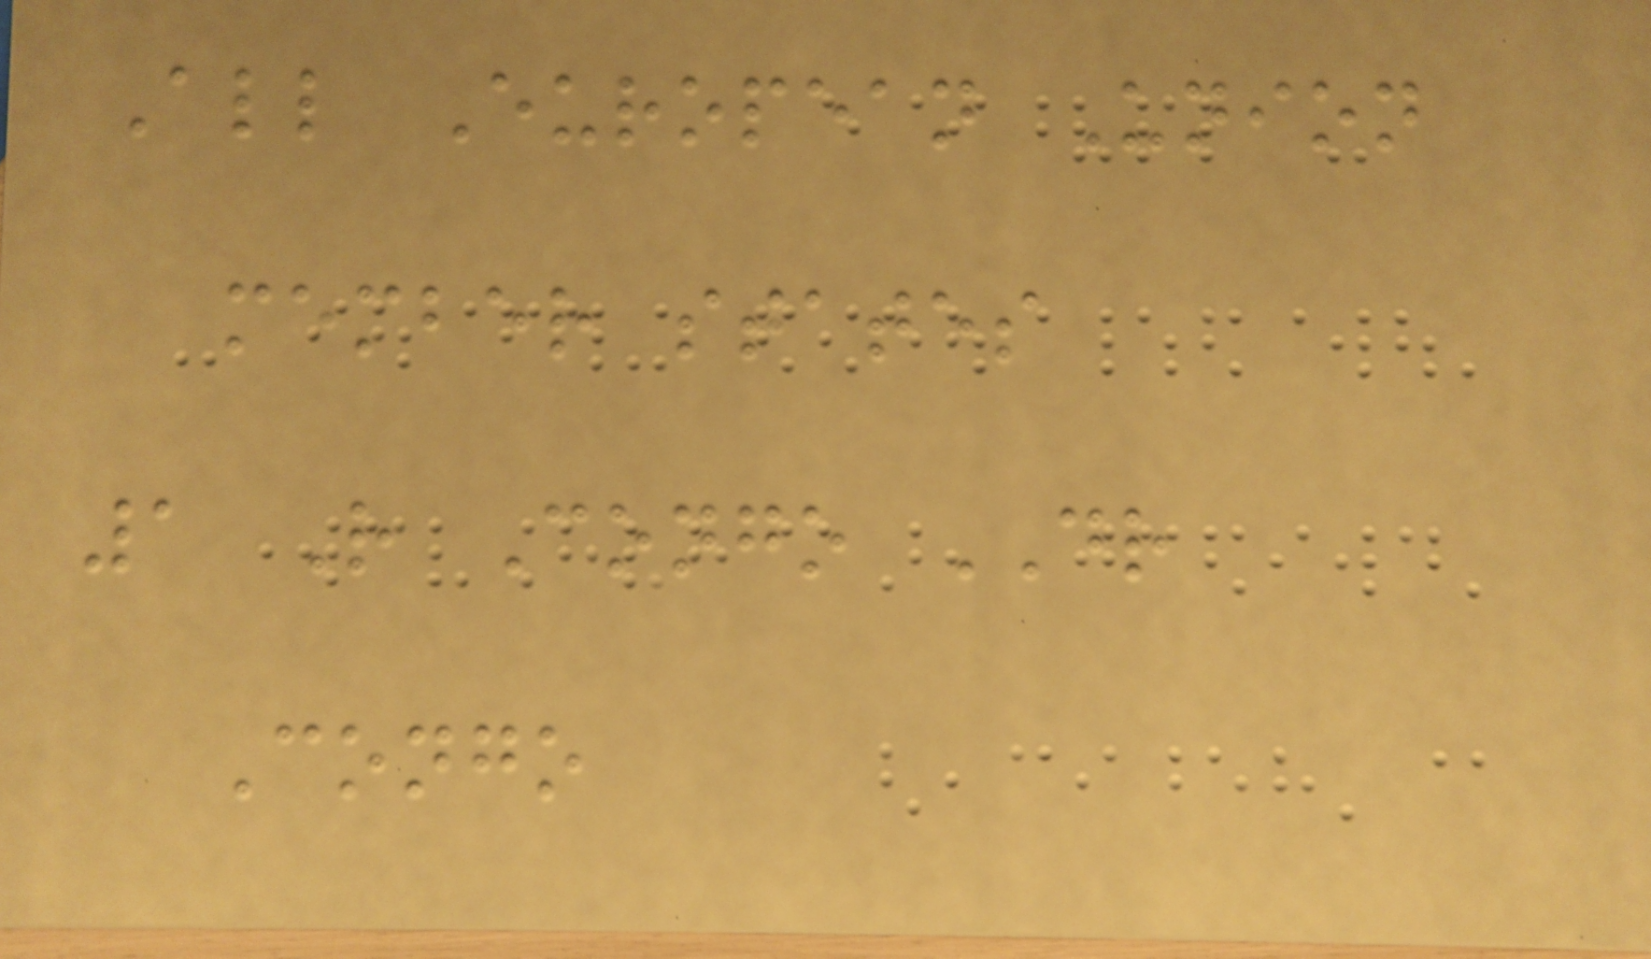All European Union
member states
1 R Congo DR
Congo
